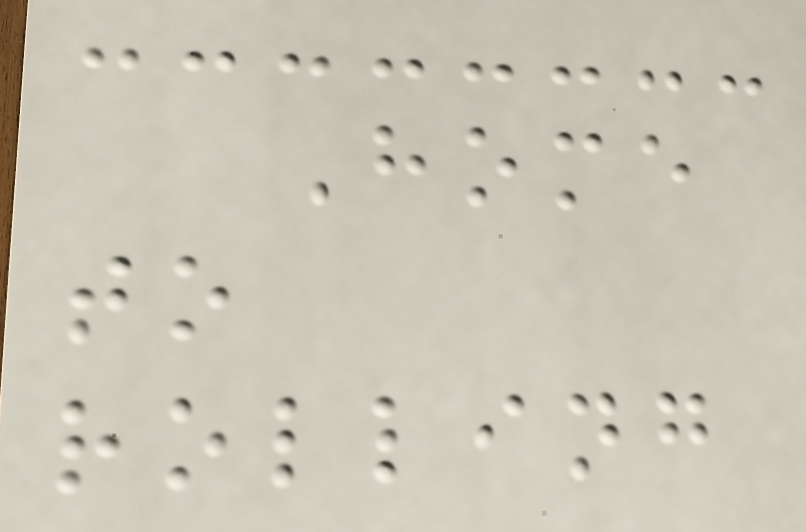Home
to
rolling
